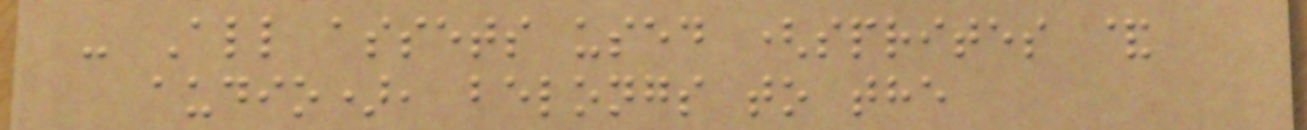- All assets used (sprites &
audio), belongs to the
